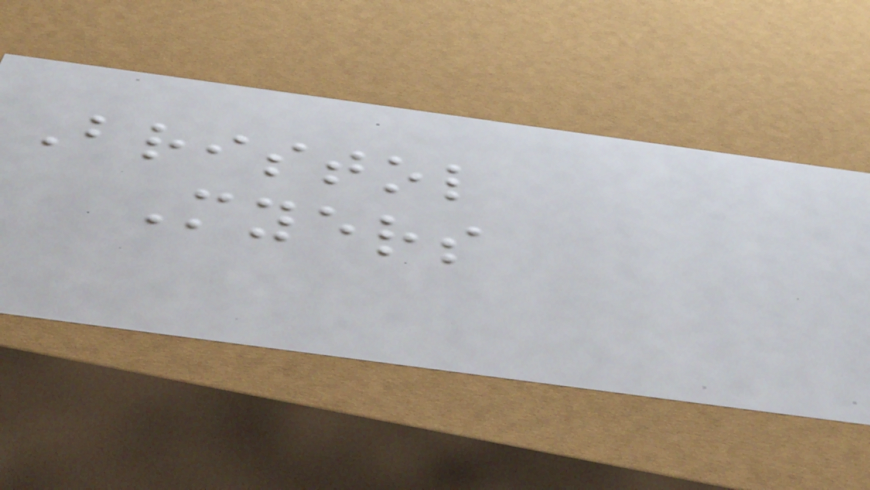Bristol
Myers
